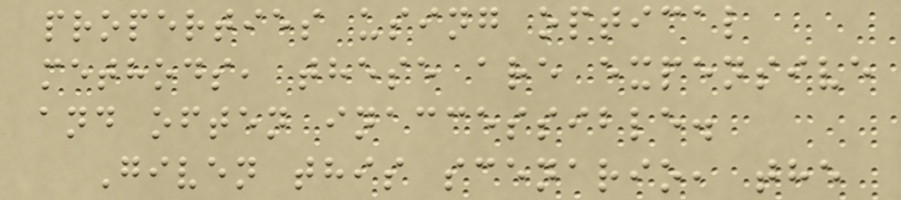properties using optical
methods, these are expensive
and often inaccessible.
Given this scenario, the
